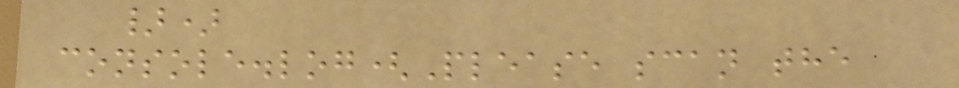})
console.log(Please scan the
